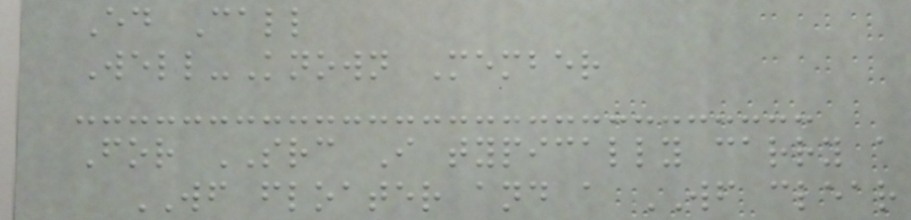Ed Call
Well-Known Member
For SRC I typically carry a
WF floater and a WF clear
